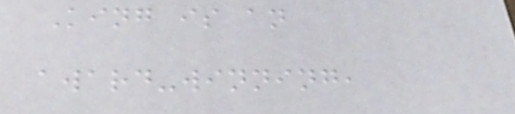King is an
award-winning,
